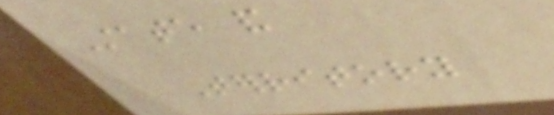State and
Territory
